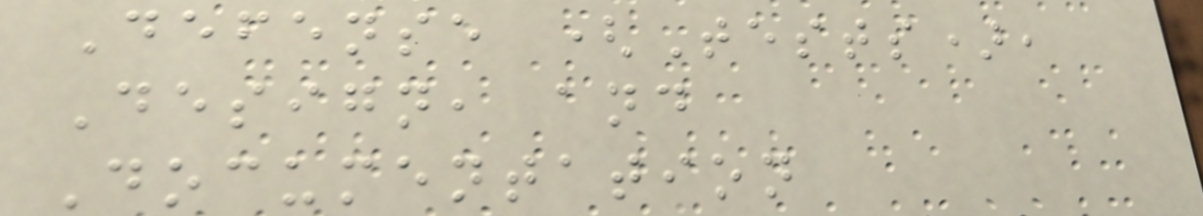Defense (Tests),
Design, and
Documentation
